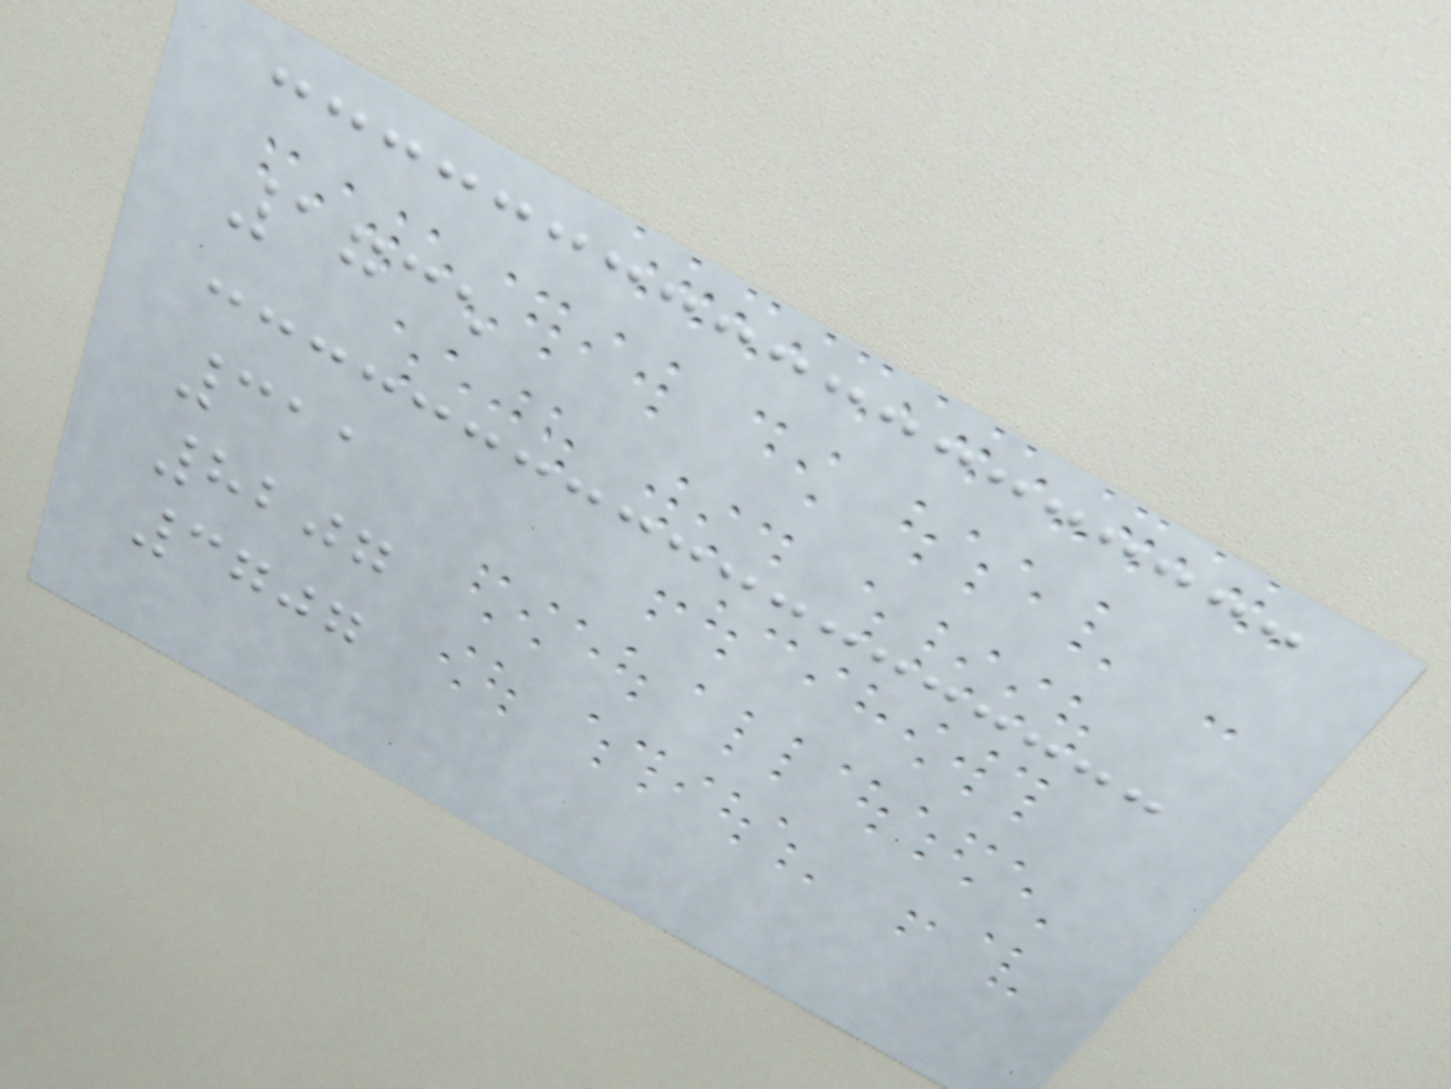1735
311
8207
3707
